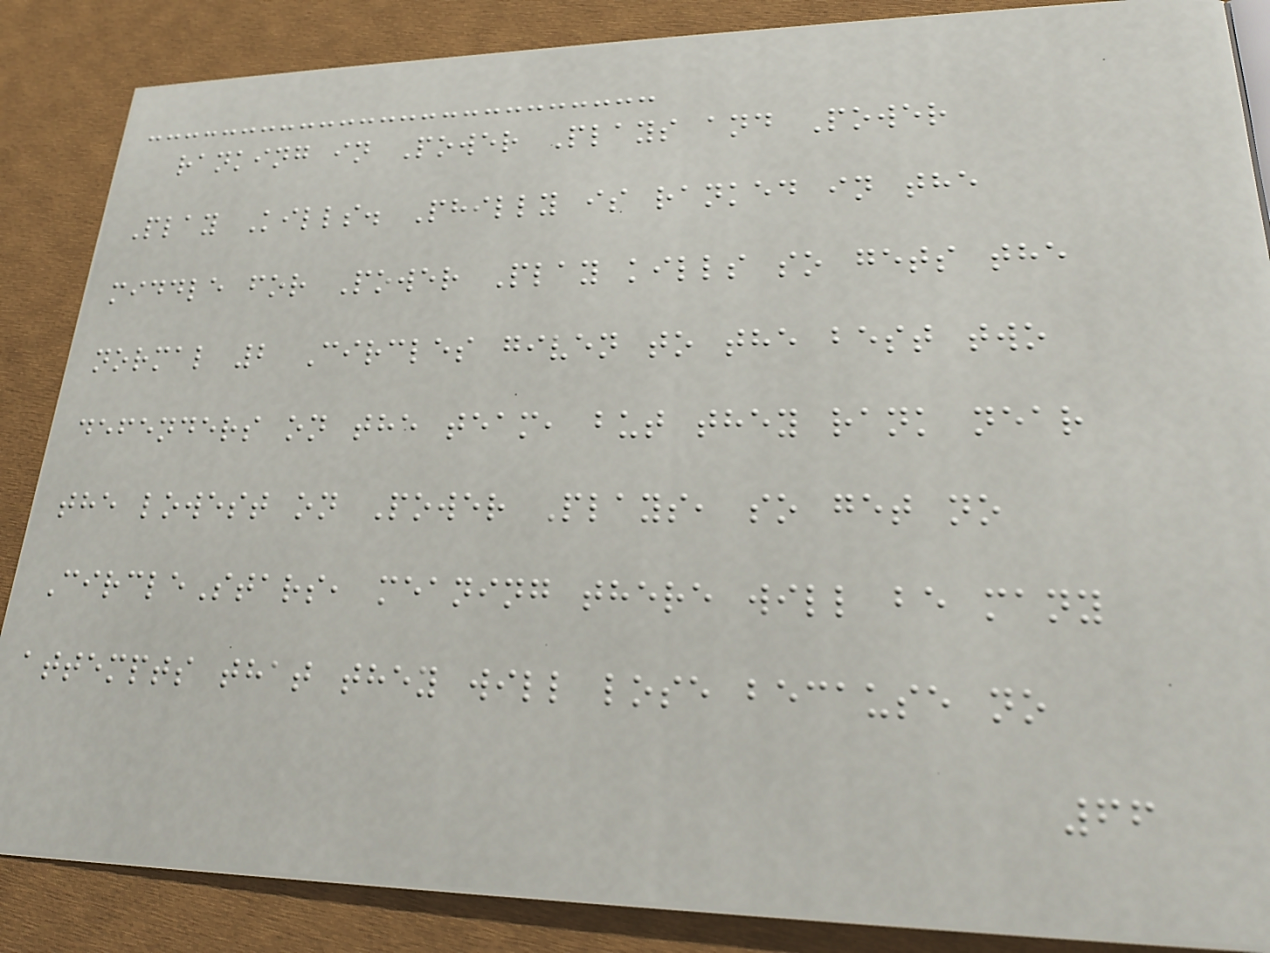ranking in Power Plays and Power
Play Kills. Philly is ranked in the
middle for Power Play kills so gets the
normal 2 Circles given to the best two
defenders on the team, but they rank near
the lowest on Power Plays, so get no
CircleStars, meaning there will be many
attempts that they will lose because no
66
